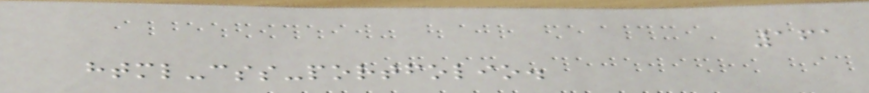161
html-css-portfolio.
